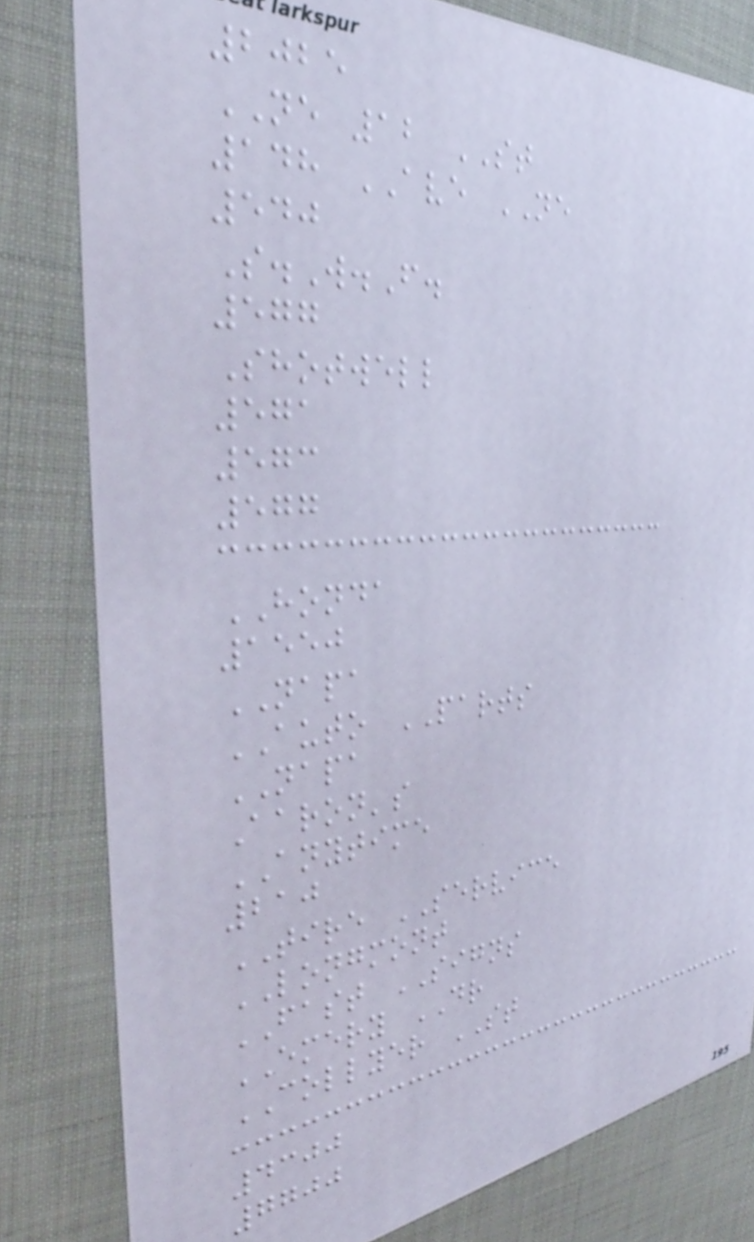2025
NE 12 ST
148 AVE NE
540
S.W.F.
577
Shotwell
571
573
577
HONDA
1550
NAPA
AUTO PARTS
NAPA
Aaron's
ANYTIME
210
TIRE SERVICE
LONGMONT
FAST SIGNS
EMERY DR
COLLYER ST
4300
7700
